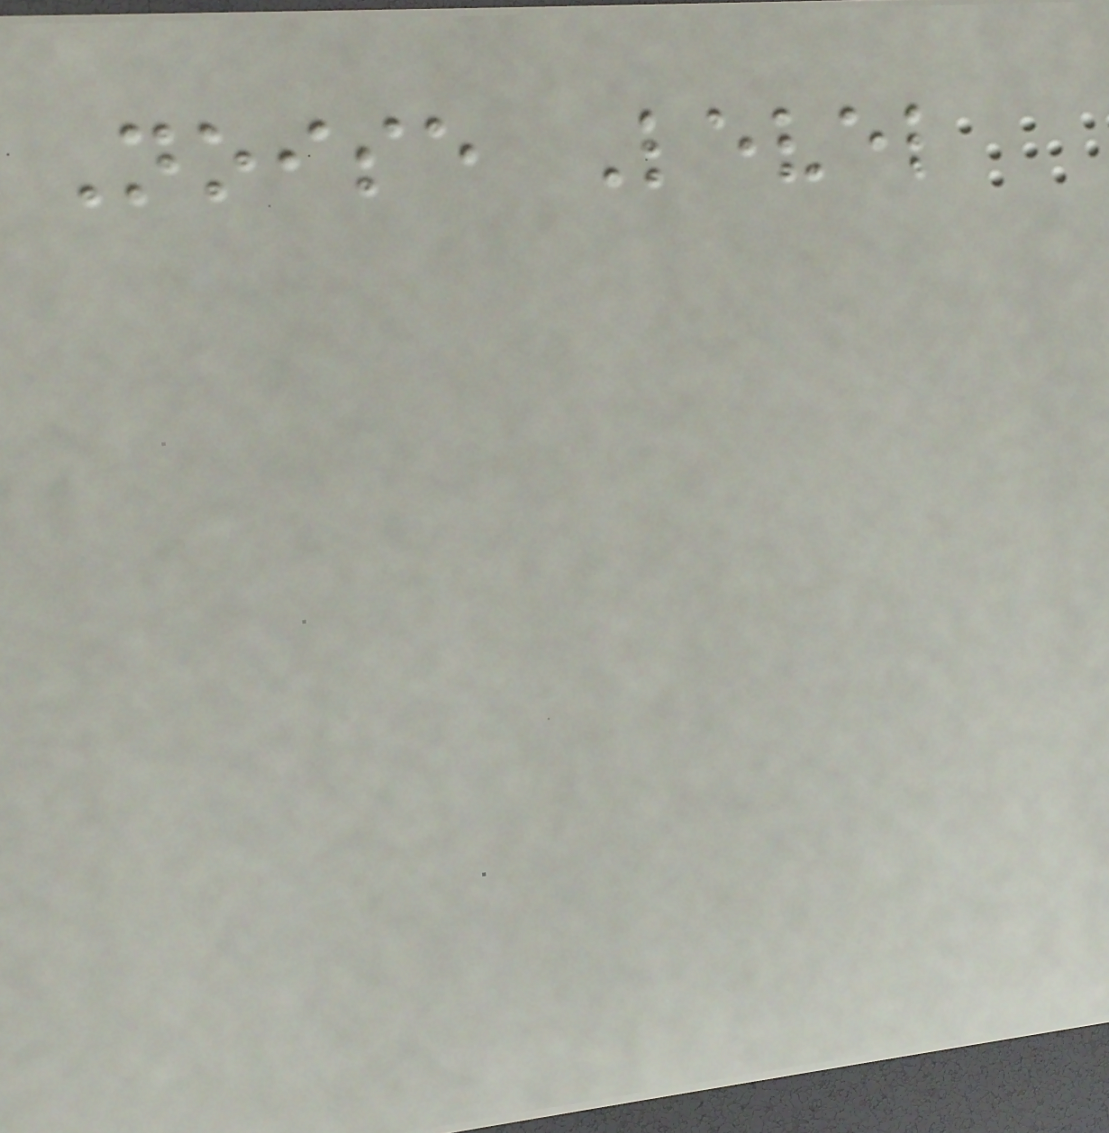Noise Level
